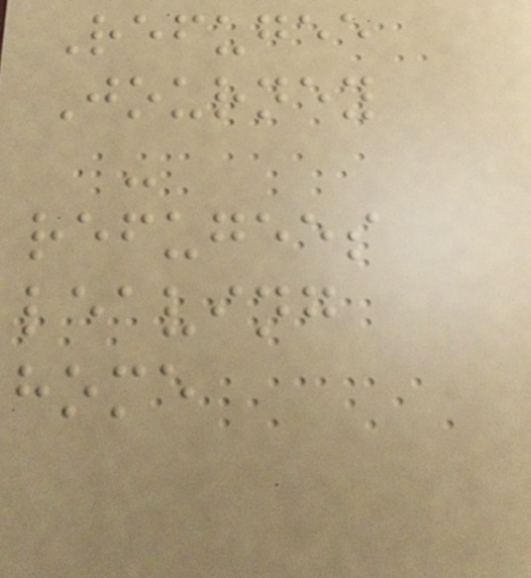Refugee
Journey
-
refugees
leaving
home
